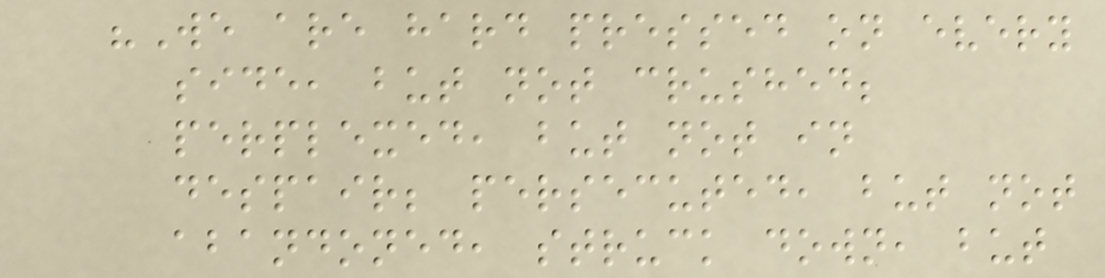"We are hard pressed on every
side, but not crushed;
perplexed, but not in
despair; persecuted, but not
abandoned, struck down, but
